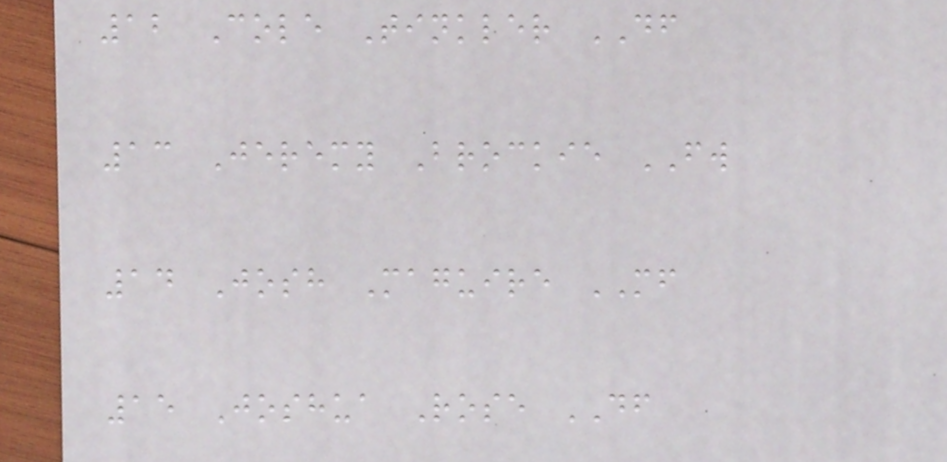12 Cole Tinkler DF
13 Jeremy Brockie FW
14 Josh Maguire MF
15 Joshua Rose DF
